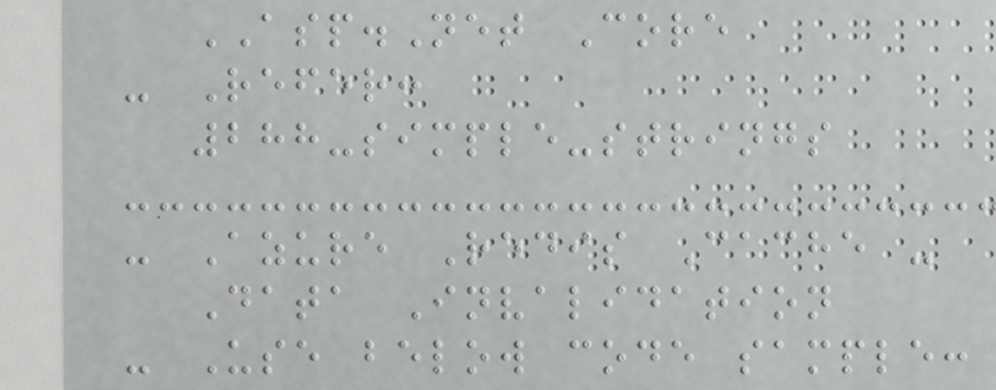ASP.Net Core
- Refer:
288-simple-strings
- Azure Redis Cache -
Data Invalidation
- Use below code sample:
